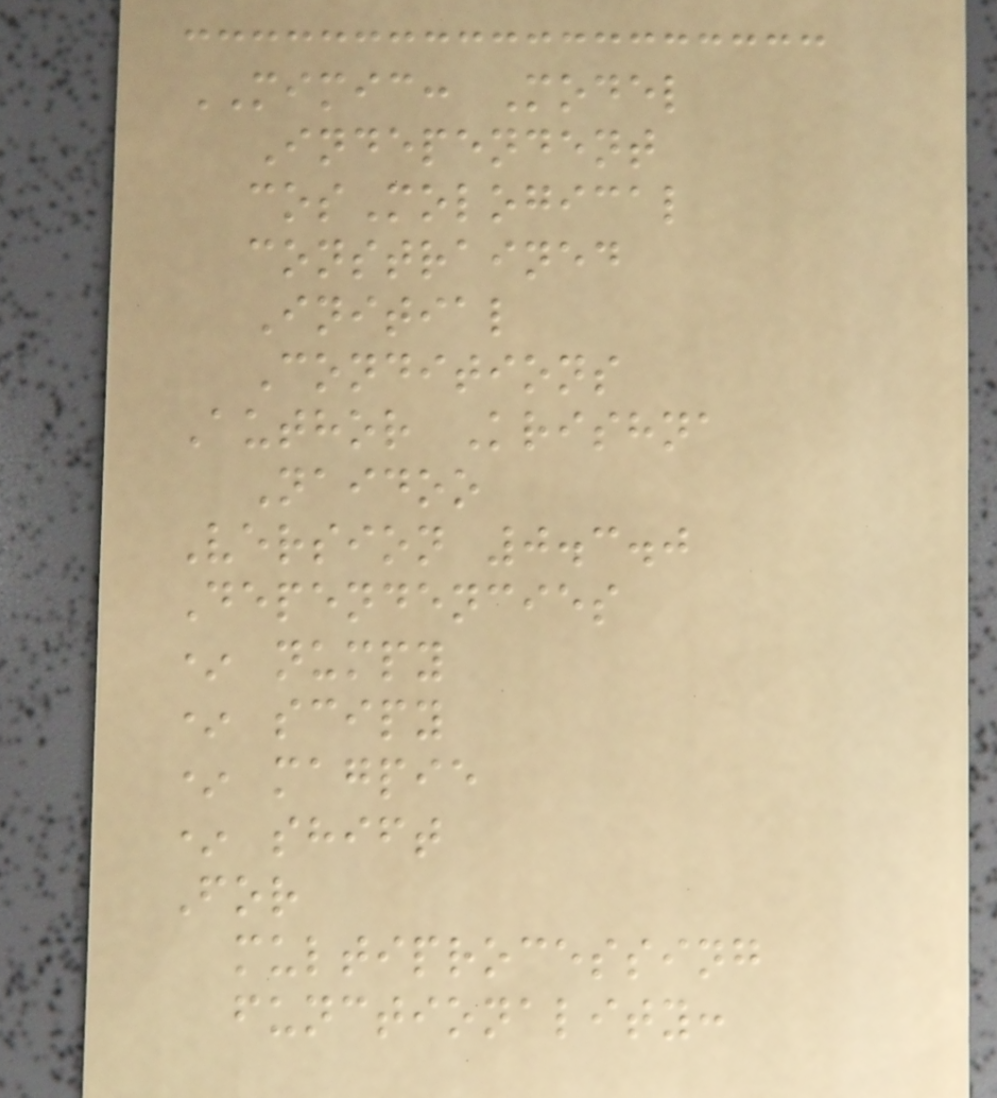MIMIC: Model
Independent
cosMological
constrained
Initial
Conditions
Author Krishna
Naidoo
Version 0.3.0
Dependencies
* numpy
* scipy
* magpie
* shift
For
multiprocessing
functionality:
